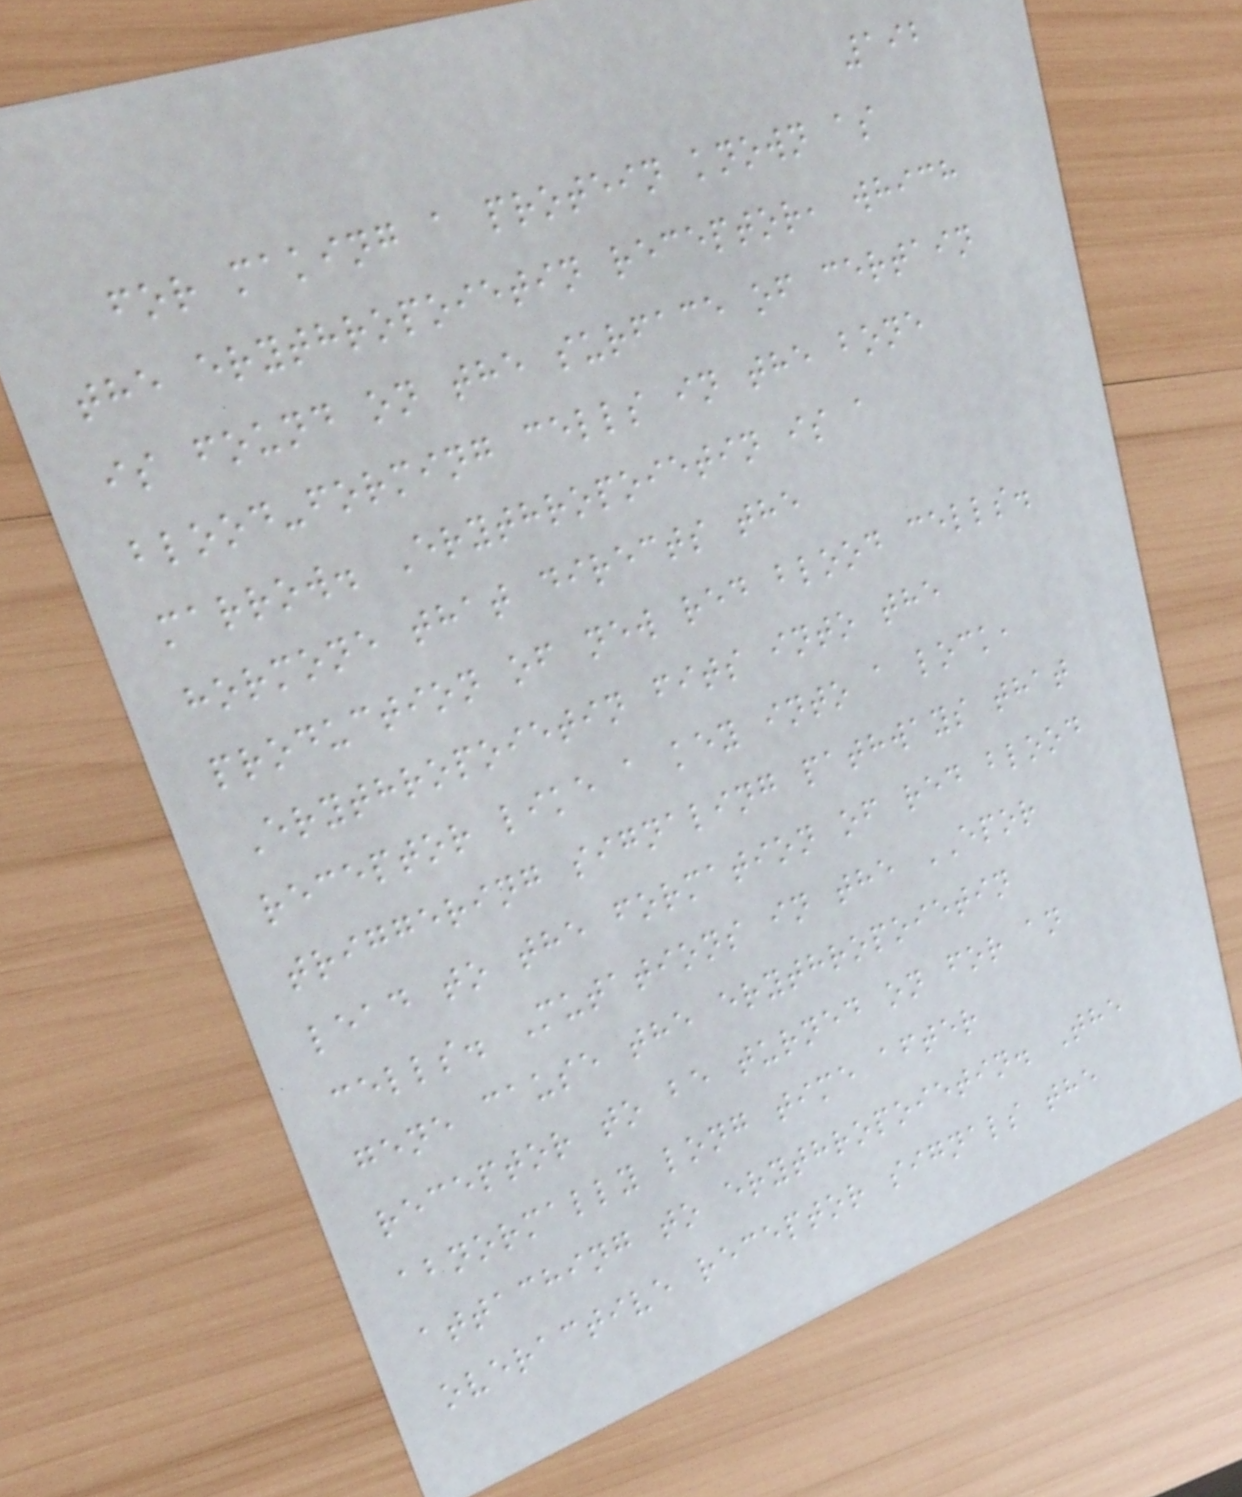192
for making a protein known as
the erythropoietin receptor, which
is found on the surface of certain
blood-forming cells in the bone
marrow. Erythropoietin is a
hormone that directs the
production of new red blood cells.
Erythropoietin fits into the
receptor like a key into a lock,
triggering signaling pathways that
lead to the formation of red blood
cells. Mutations in the EPOR
gene cause the erythropoietin
receptor to be turned on for an
abnormally long time after
attaching to erythropoietin. The
overactive receptor signals the
